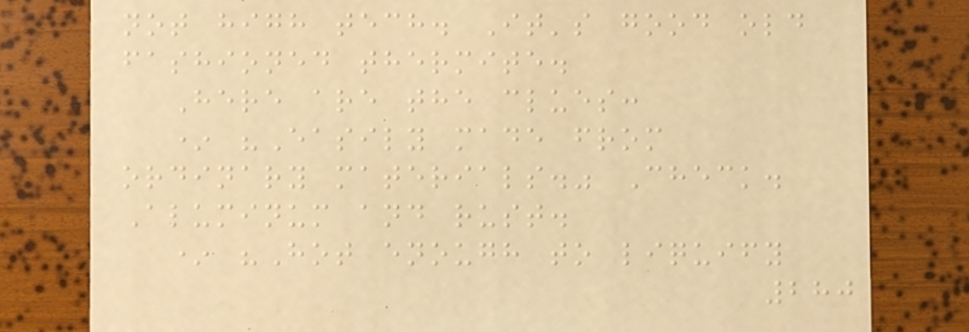not high tech. It's good old
fashioned thermite.
Here are the clues:
* "Easily made from
ordinary materials." Check.
Aluminum and rust.
* "Hot enough to liquify
280
